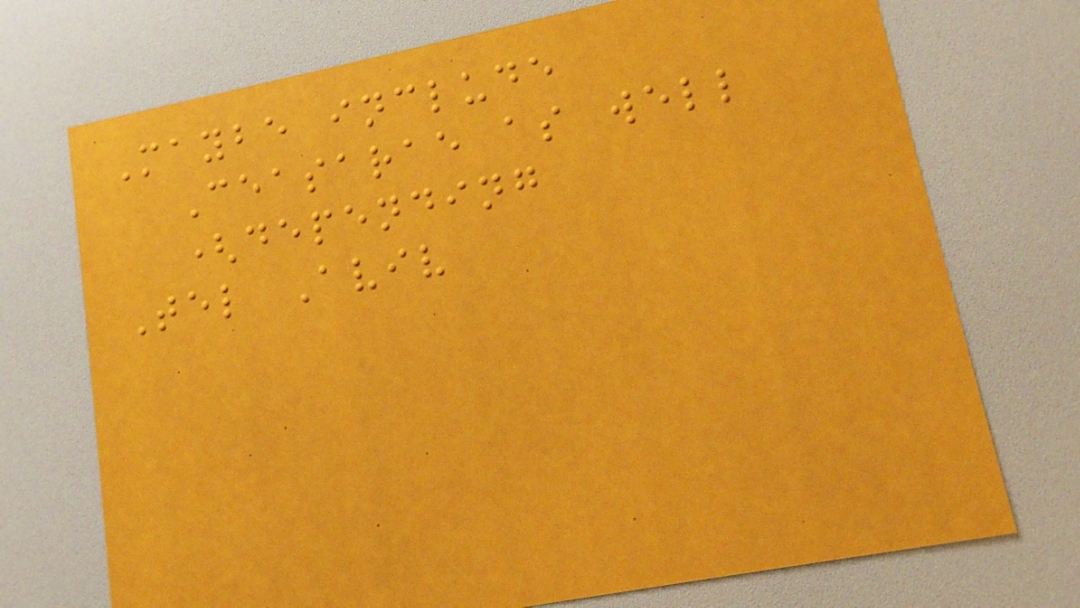Maybe include
Ceasarae as well
(depending
Tel Aviv
